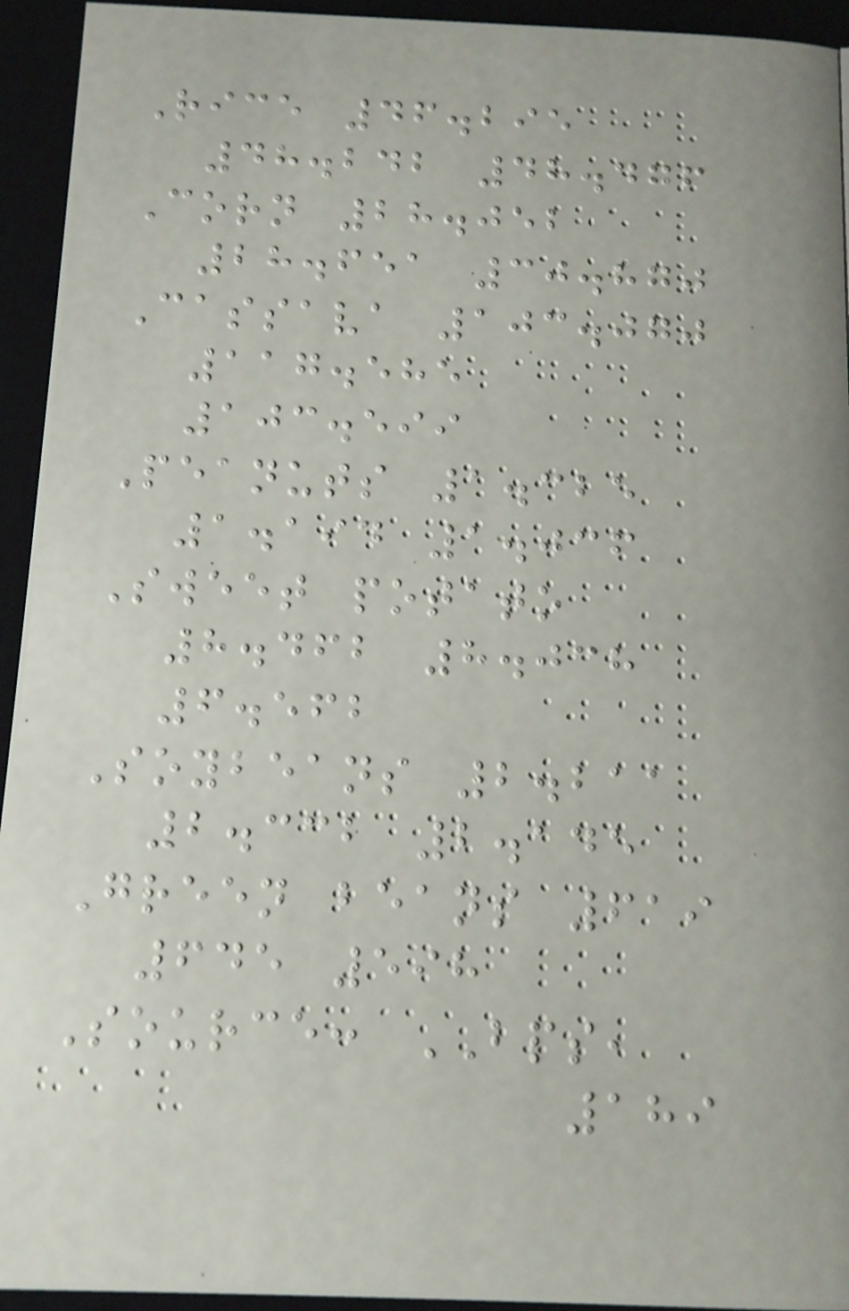Rice 46.295
48.242 48.476
Corn 28.052
28.651 30.870
Cassava 103.070
117.585
103.599
Peanuts 1.325
1.194 1.036
Sweet potato
8.462 8.038
6.562
Soybeans 2.211
2.332 2.145
Green beans 619
645 598
Source: BPS,
189
